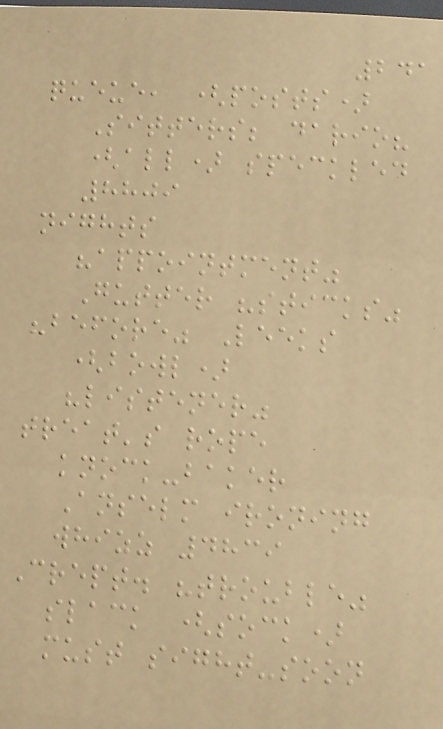241
queue, (posts)
Sitters; dario?
(all) speckled
8809
nights
"appointment"
Gutter "sticks"
"before" Leeks
(bowl)
"listener"
treat's rope
knock-baker
Anselm ironing
whizz 4839
Crept. "trouble"
slack (sock)
must sight-soon
